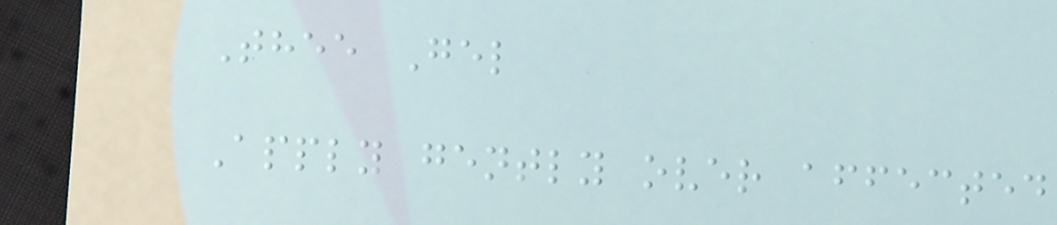Thee Gel
Apply gently over affected
